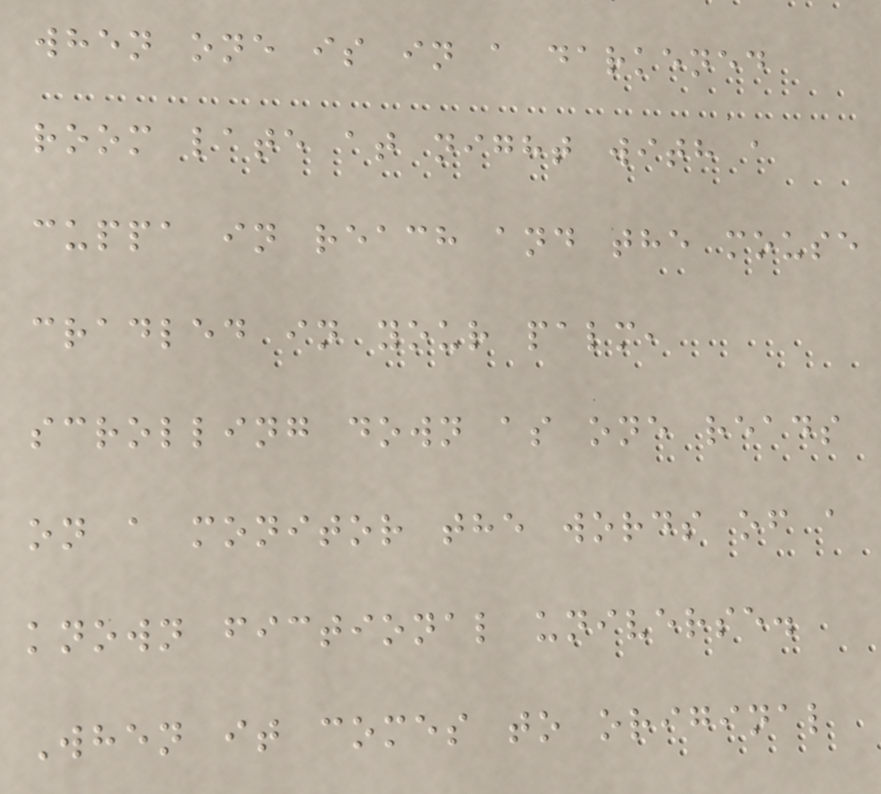when one is in a darkened
room late at night with a
cuppa in reach and the mouse
cradled in your palm,
scrolling down as one reads
on a monitor the words of a
known fictional universe.
When it comes to original
